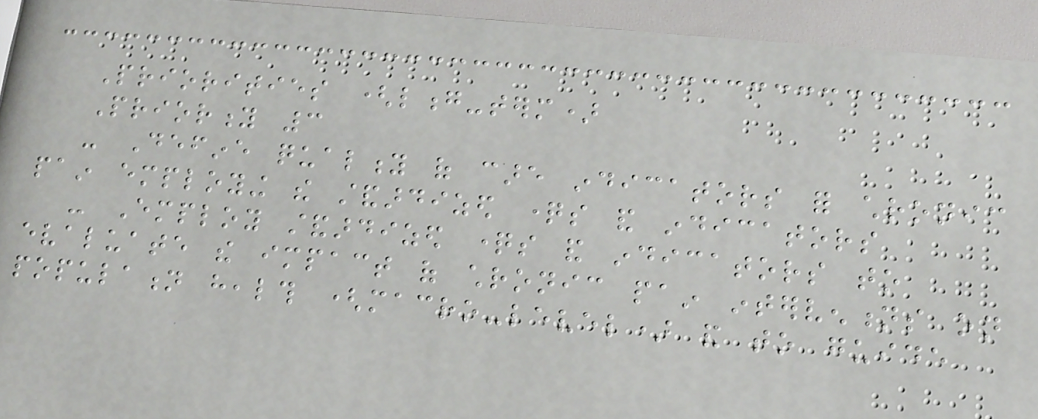Priorities (long-term)
Priority 3
- Define quality of care indicators for chronic
pain employing the standardized questions and indicators
- Employ standardized questions and indicators to
evaluate the impact of chronic pain interventions on
population health (macro-level) and to guide
